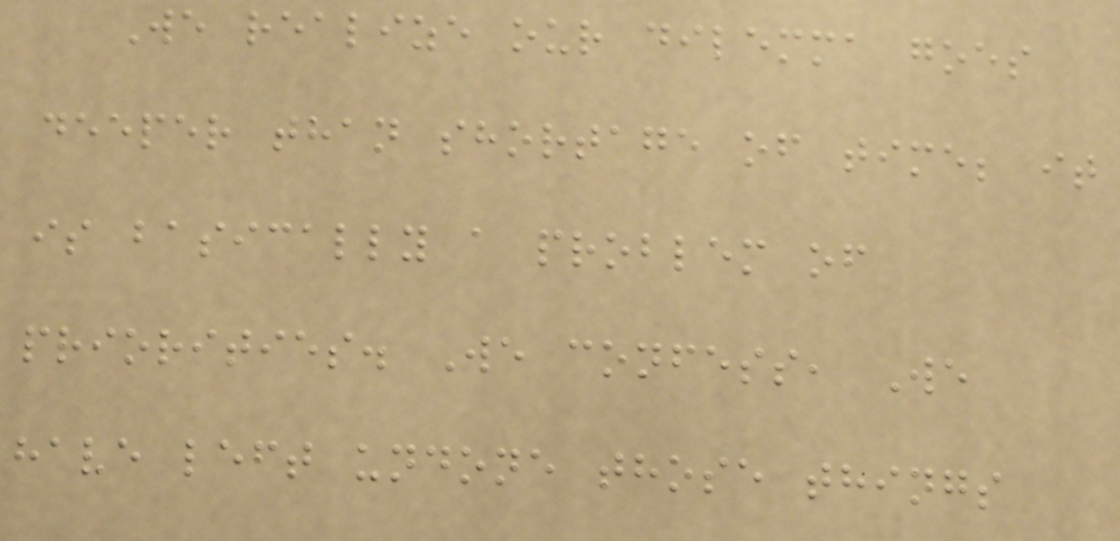We realize our dilemma goes
deeper than shortage of time; it
is basically a problem of
priorities. We confess, We
have left undone those things
